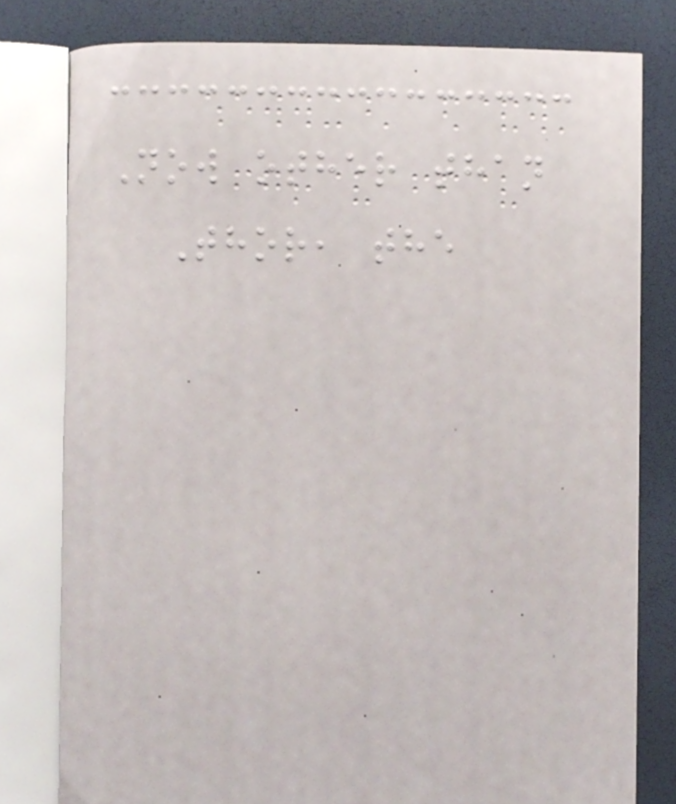Now other than
Thor, the
